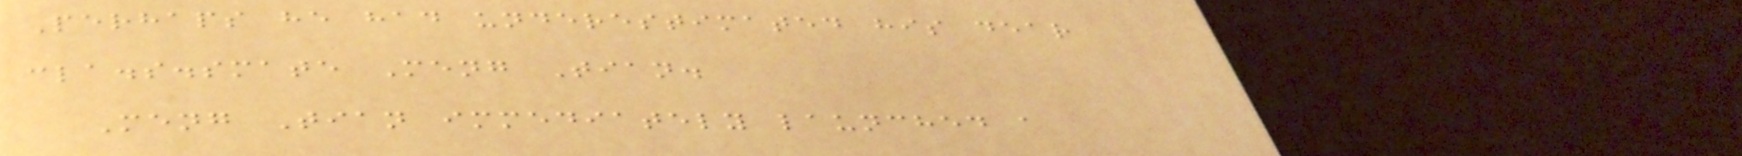Perhaps he had underestimated his dear
cla.s.smate Meng Tian.
Meng Tian immediately launched a
